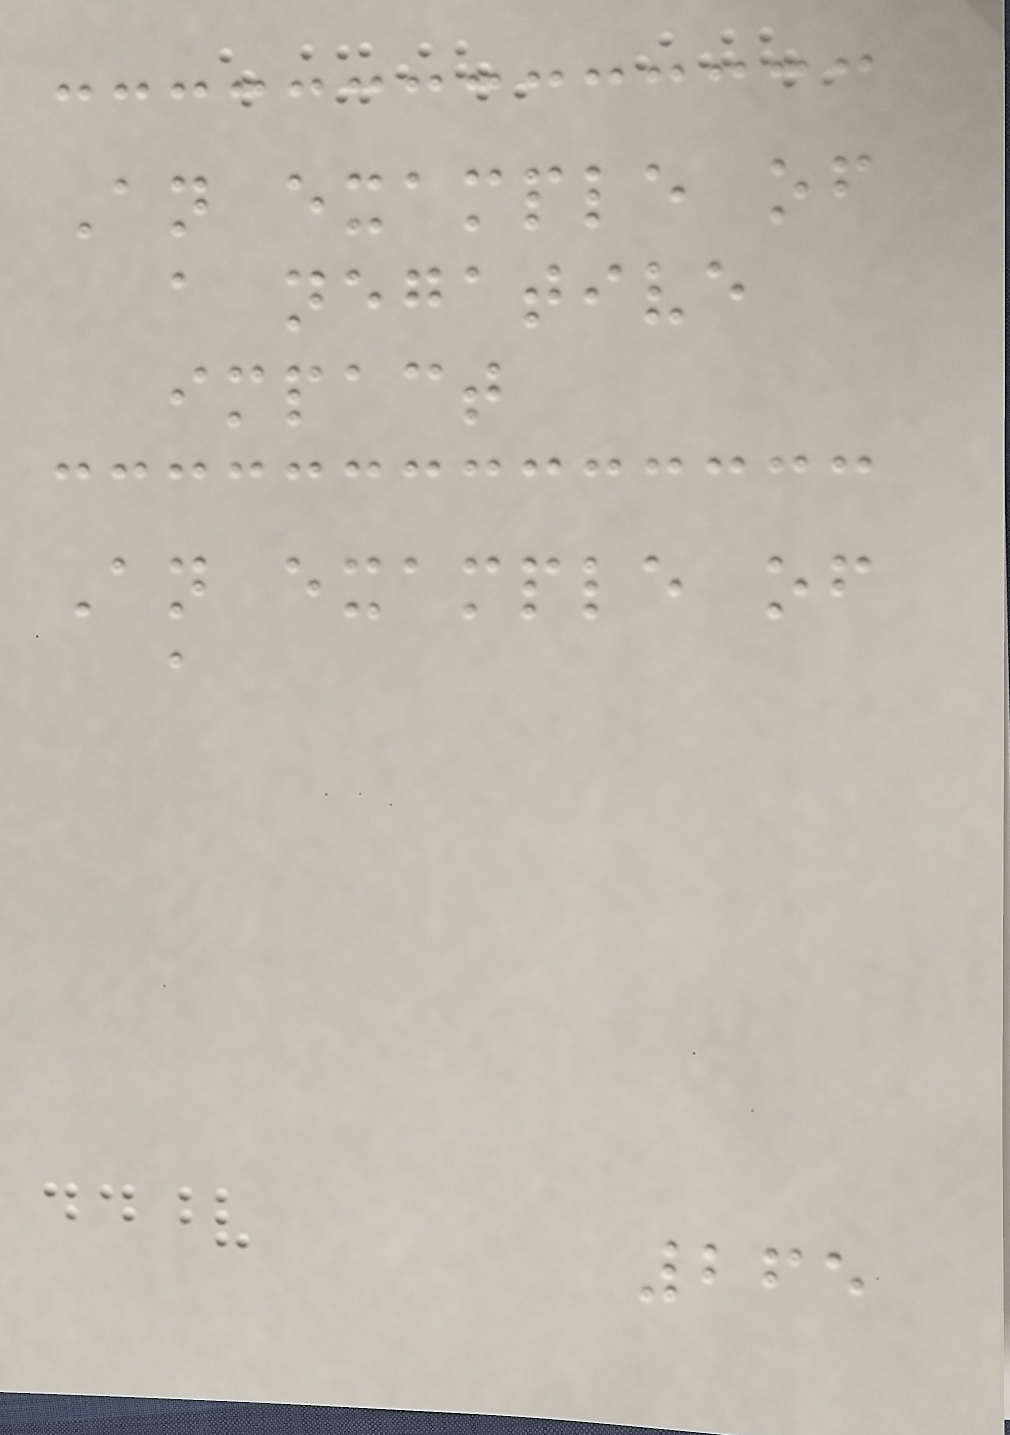An example of
a negative
impact
An example of
a
265
